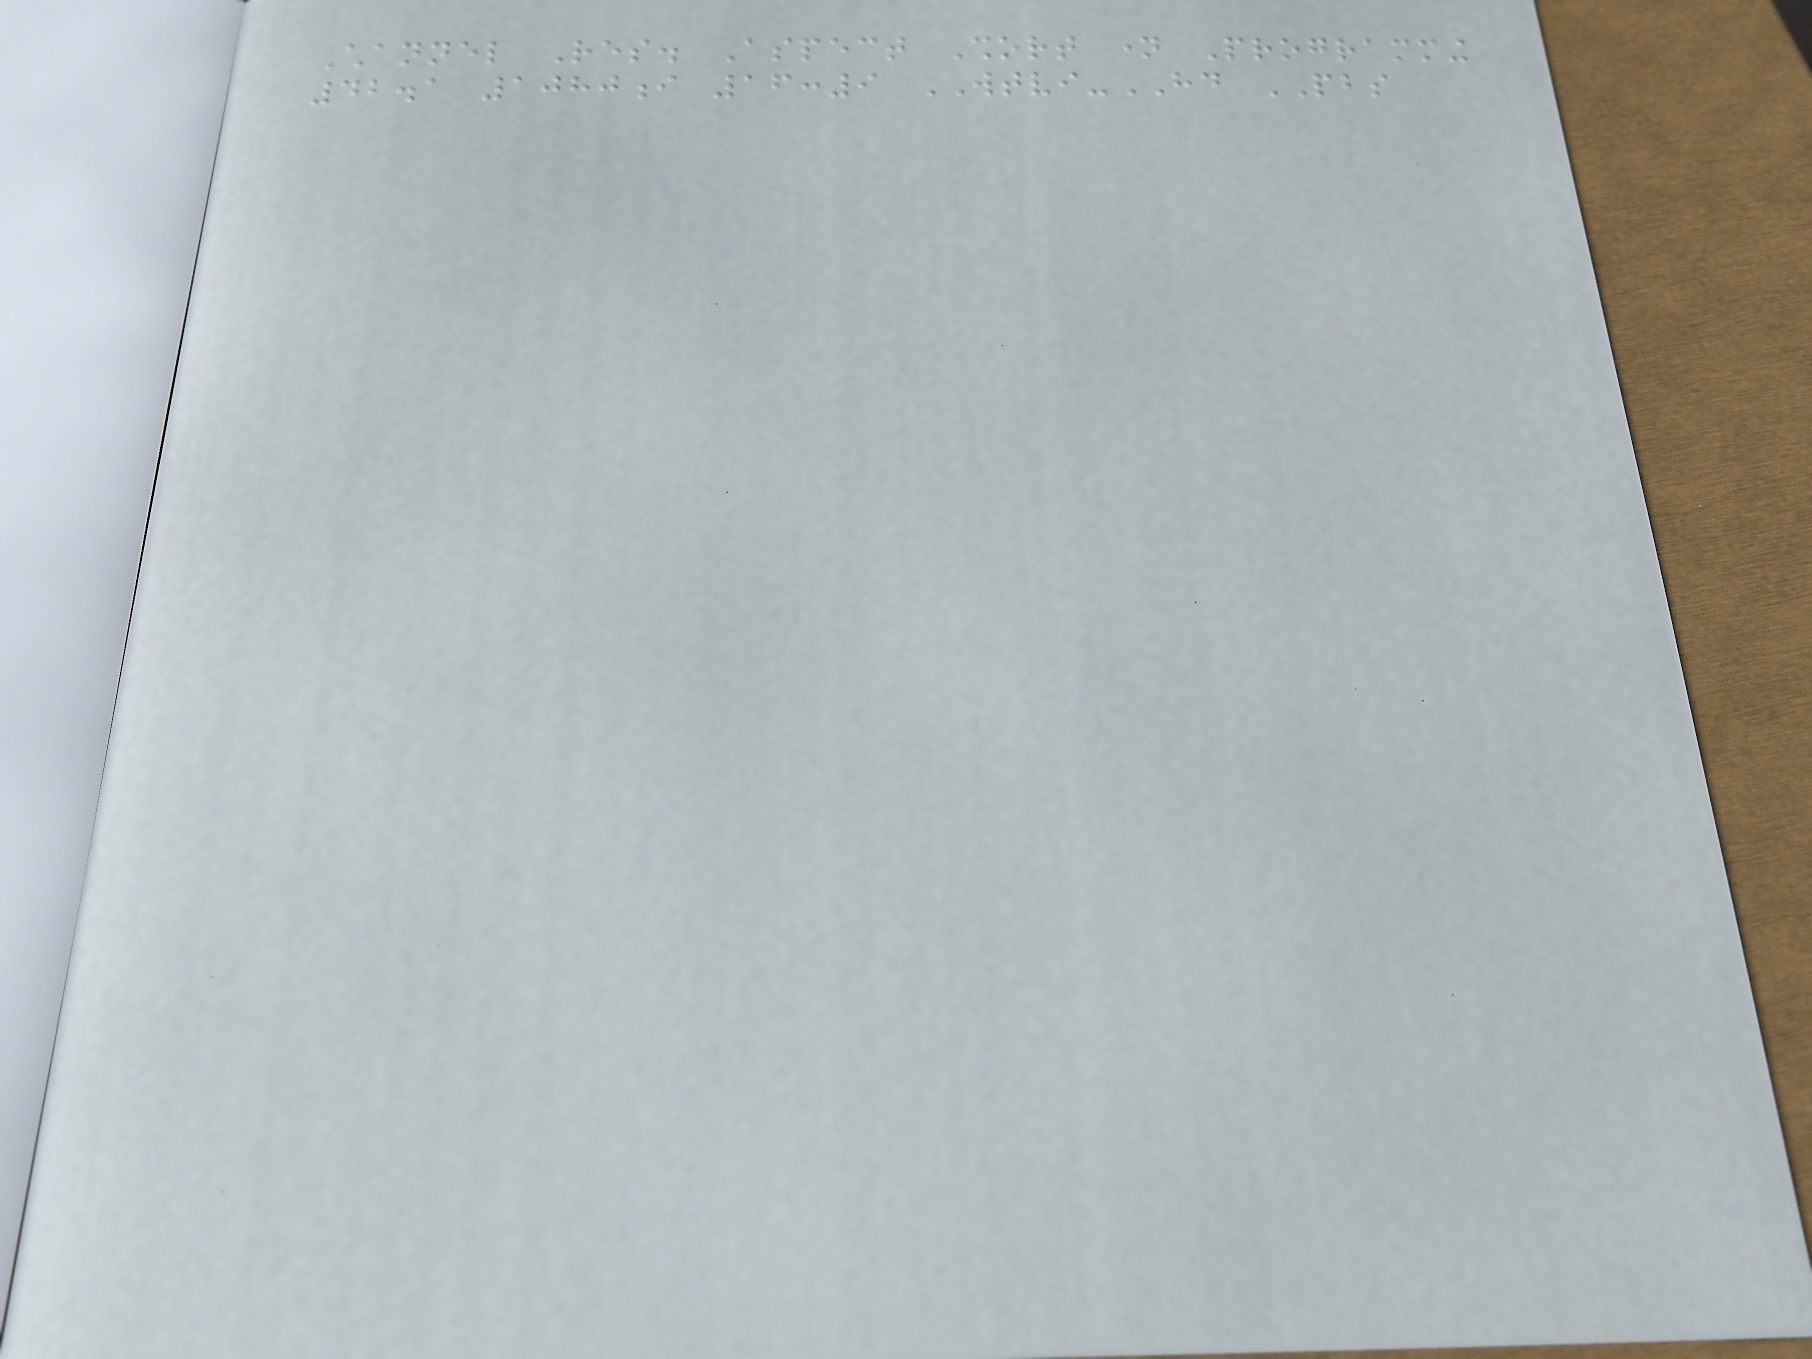Channel Res. Aspect Short name Programming
42.1 1080i 16:9 WTVI-HD PBS
